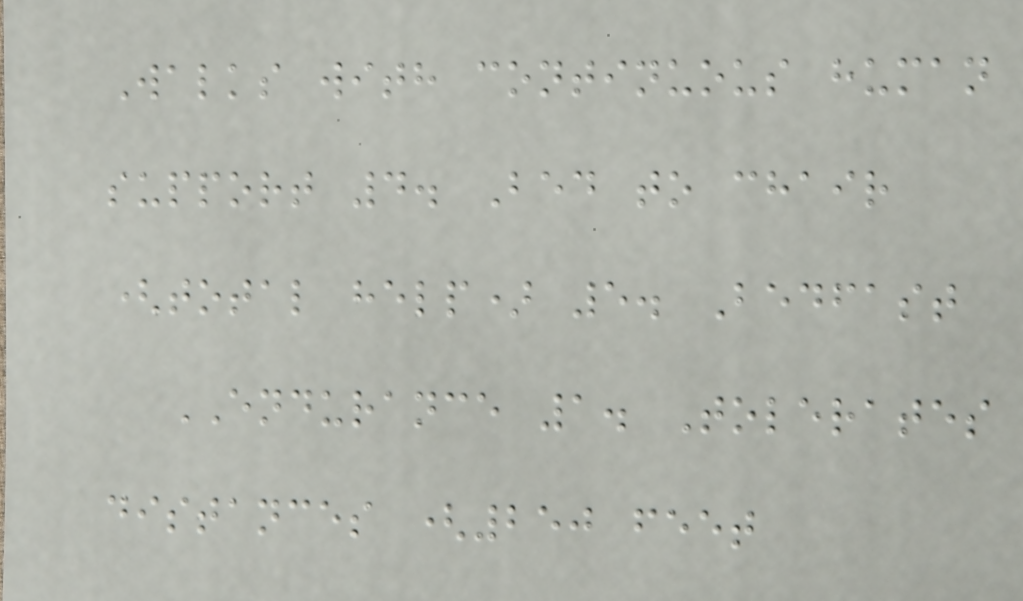Walks with continuous human
support 4. Bed to chair
(total help) 5. Bedfast
ENDURANCE 1. Tolerates
distances (250 feet
